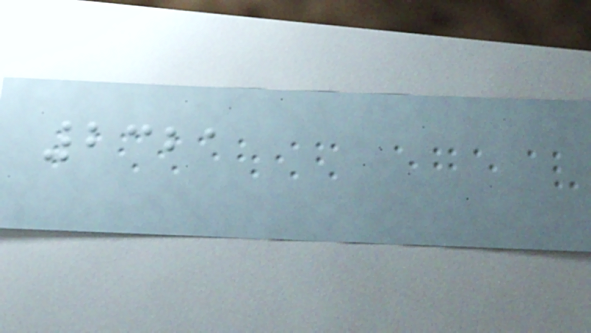2321
